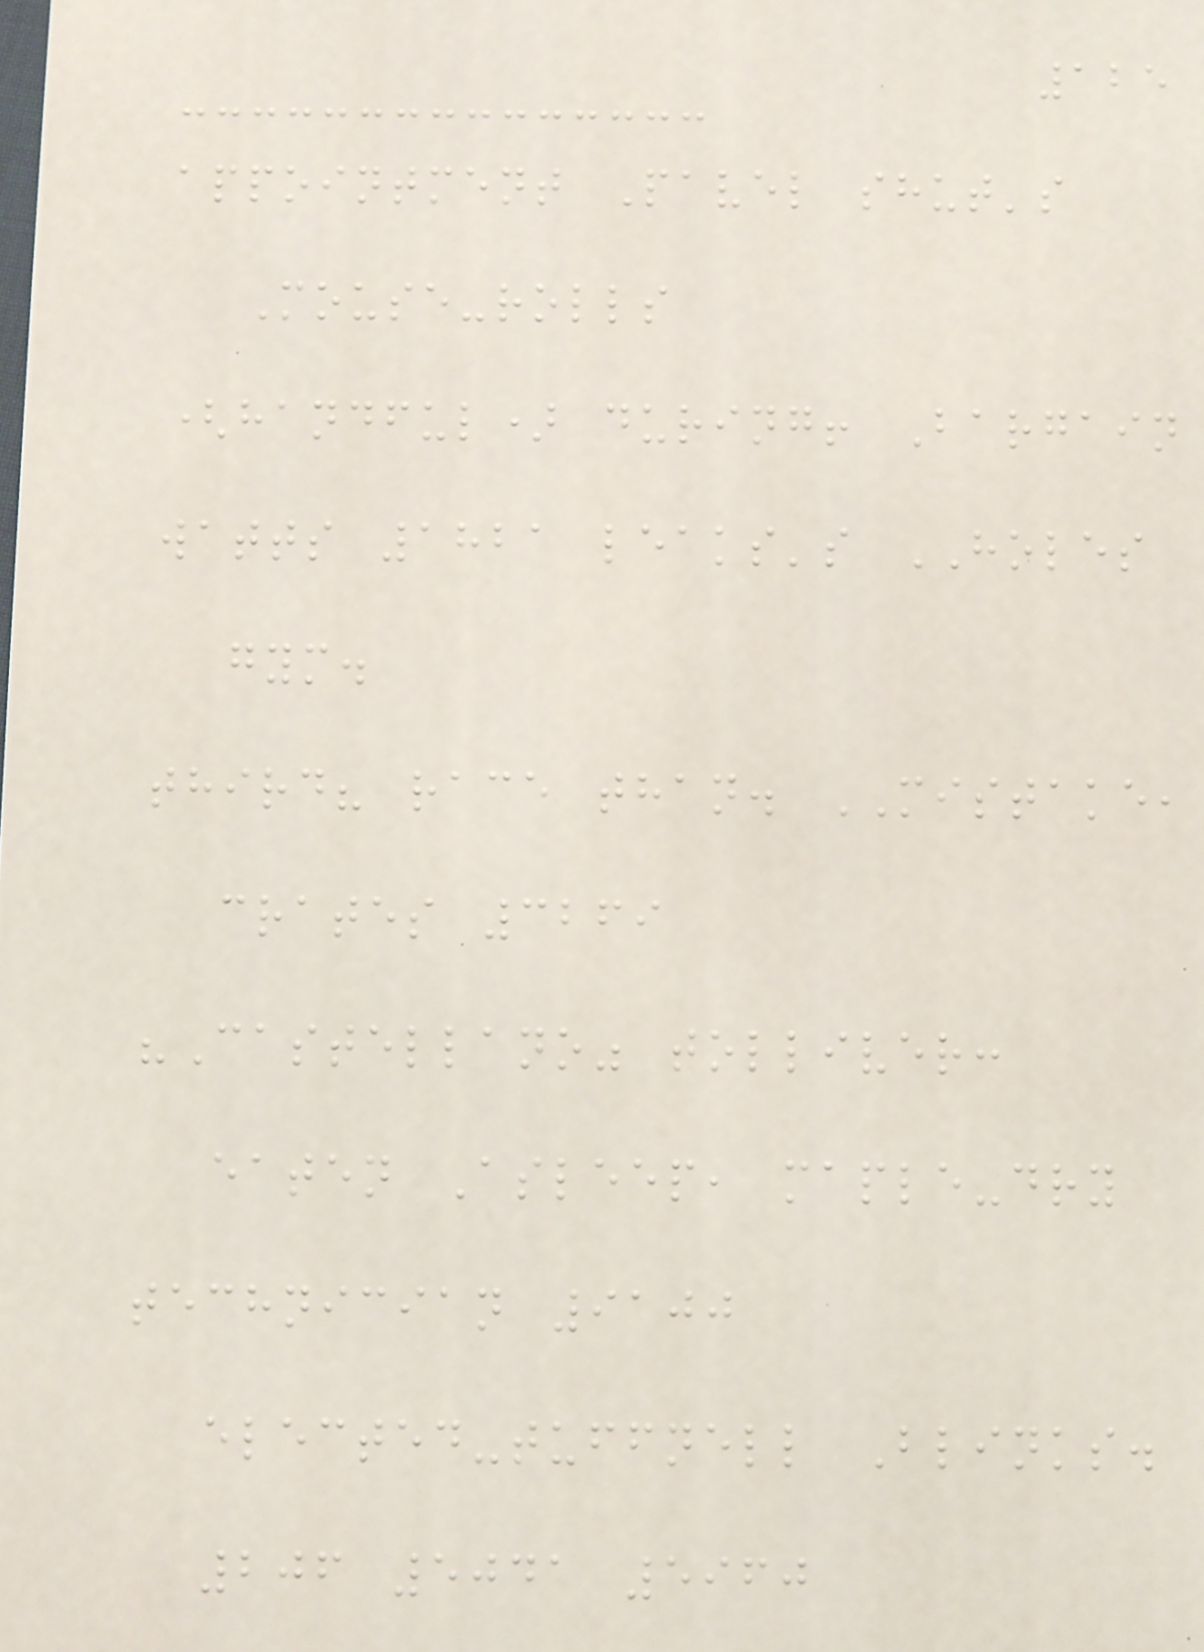125
appointment Pavel shut's
Mouse-rolls
(handful) during! Bargain
watts 1821 leaks's HOLES
gym.
third? race than. MISTAKE,
crates 3269
"Castellano" tolliver:
eaten Asleep, maple-dry
technician 9100
elected-tuffnell Blinks.
206 5041 5960
